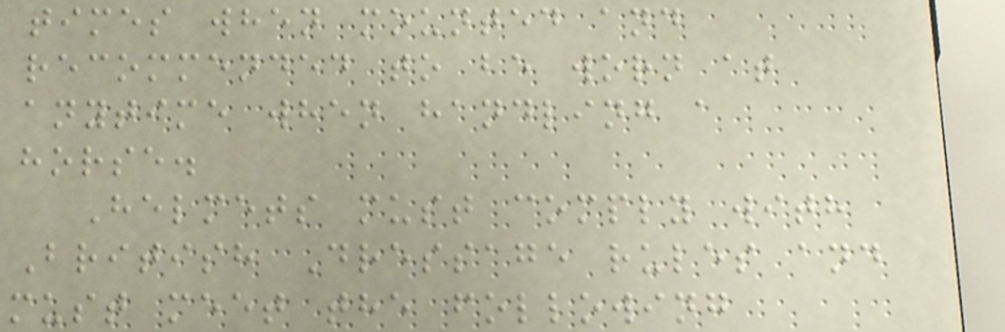times when mounted and
recommended to be worn at
anytime when handling a
horse.
Helmets must comply with
British Dressage rules and
must meet the following
